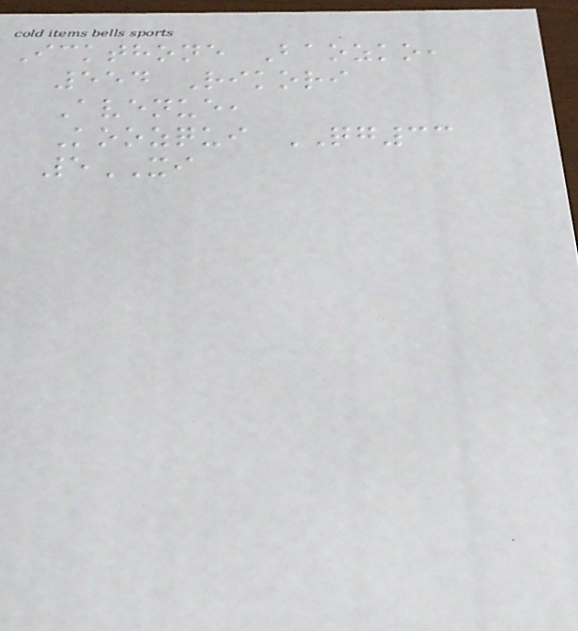Ickthone Baozko,
554 Rikori
Avenue,
Koozqui QG33
5XI
